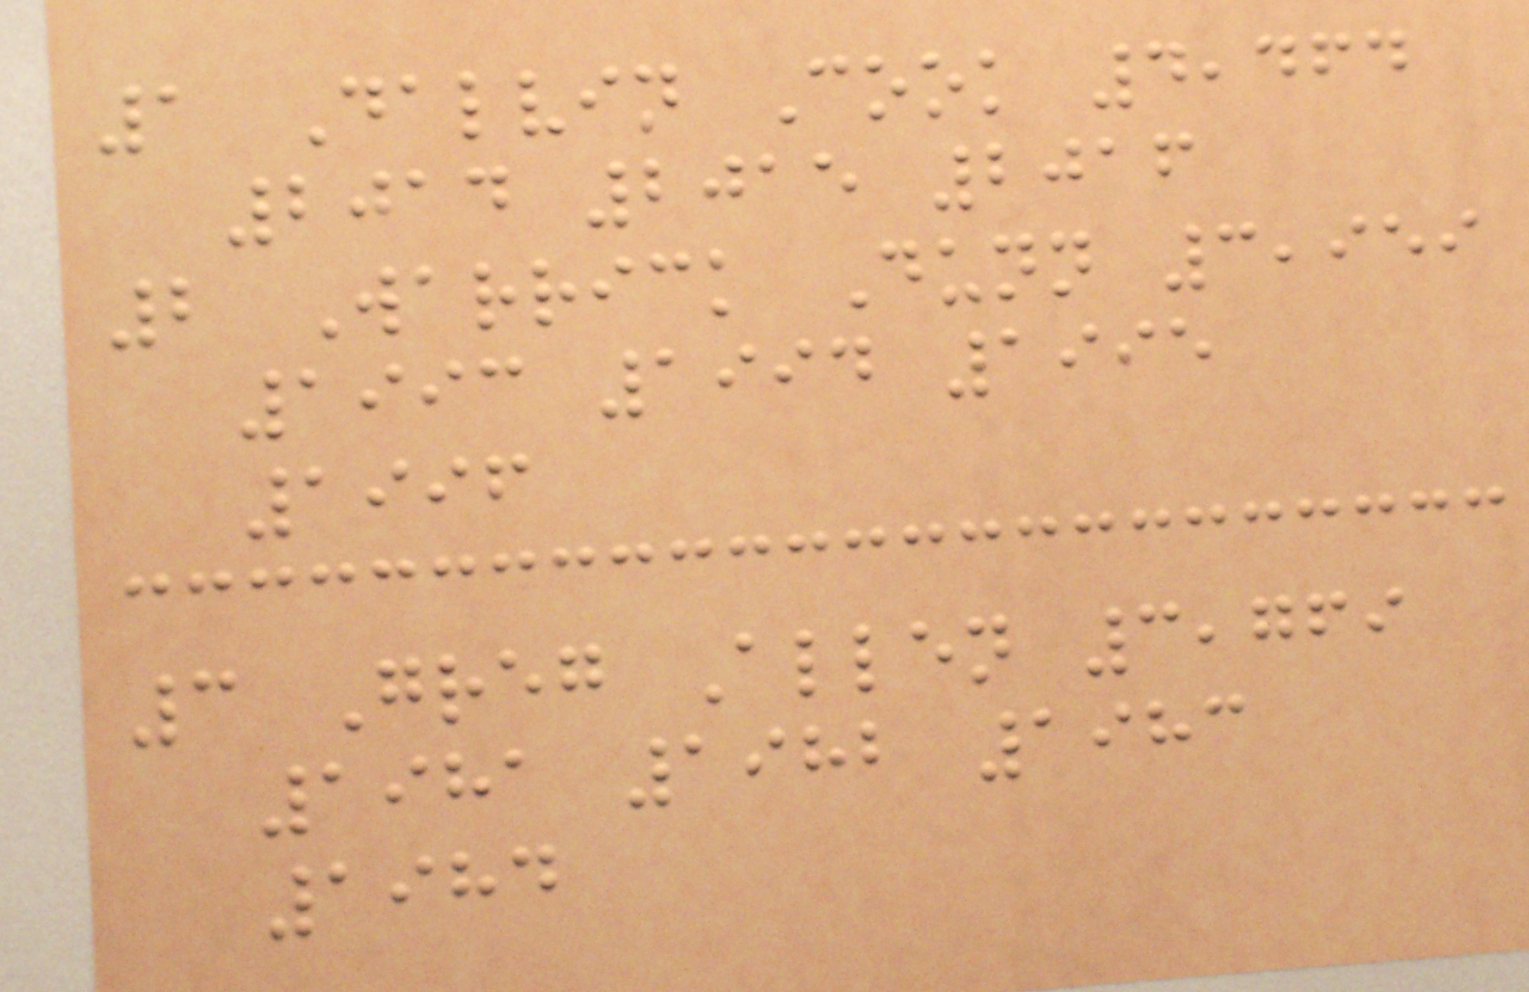1 Dalvin Cook 4,464
2014 2015 2016
2 Warrick Dunn 3,959
1993 1994 1995
1996
3 Greg Allen 3,769
1981 1982 1983
1984
